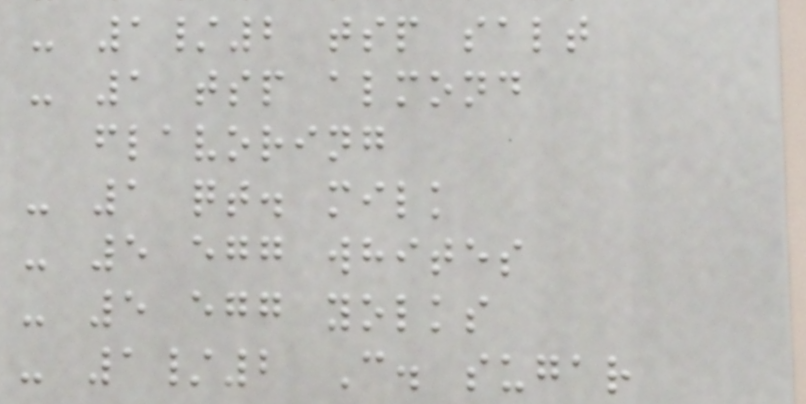- 1/2 tsp salt
- 1 tsp almond
flavoring
- 1 qt. milk
- 5 egg whites
- 5 egg yolks
- 1/2 C. sugar
